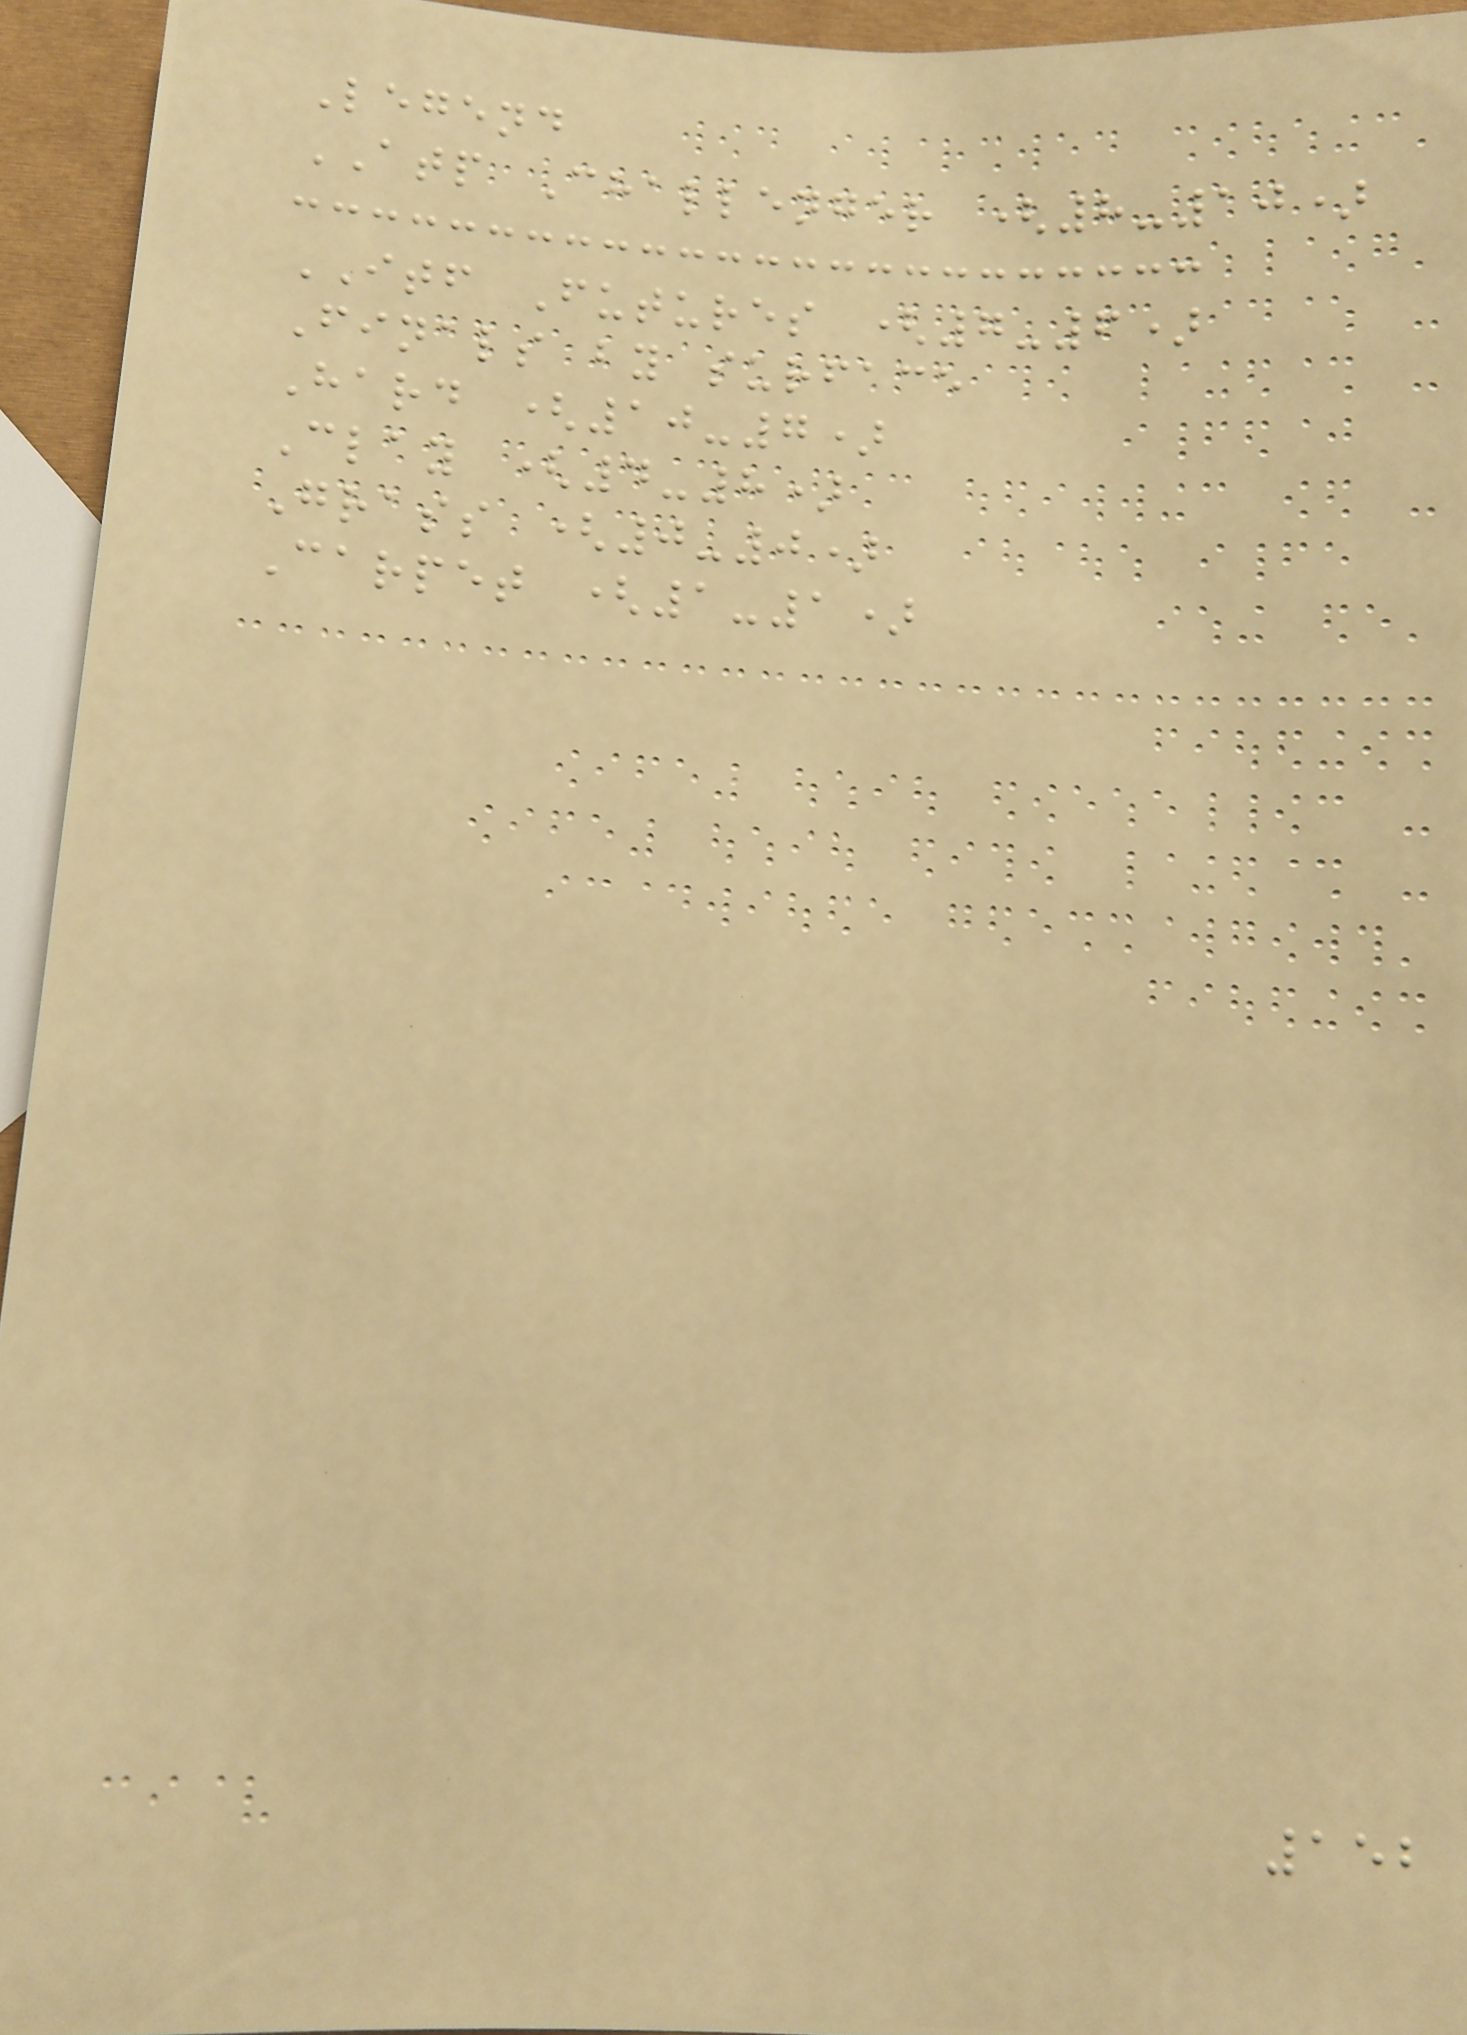Legend
ATP Challenger (8-10)
ITF Futures (7-6)
Finals by surface
Hard (10-7)
Clay (4-8)
Grass (0-0)
Carpet (1-1)
152
